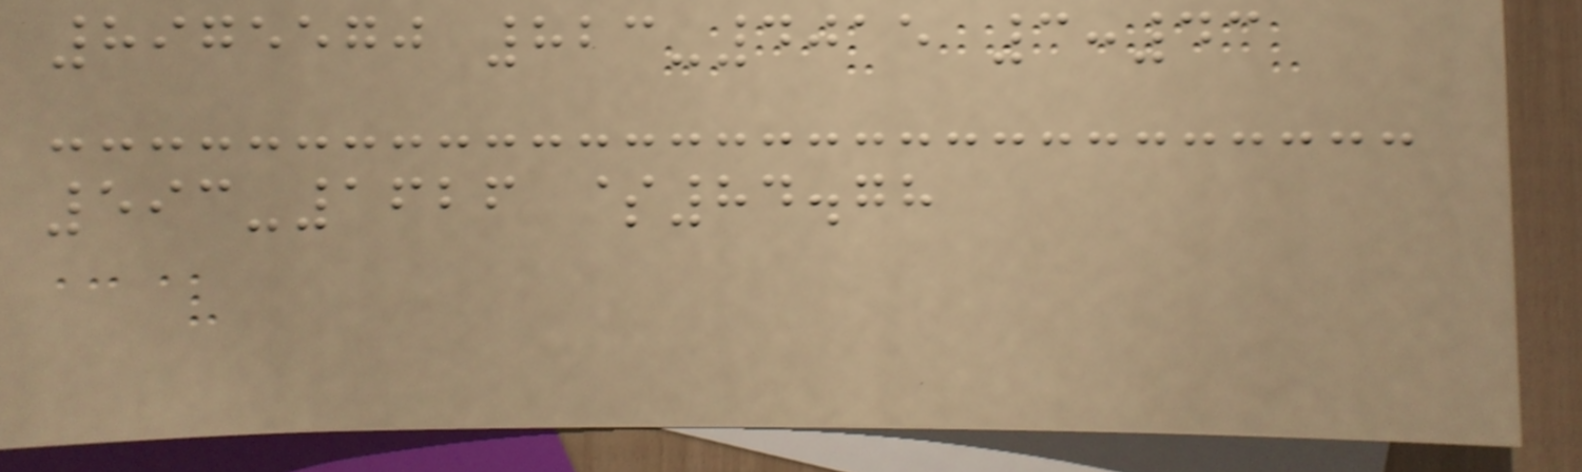8975570 823-4015 3:43
593-1626 $84.78
